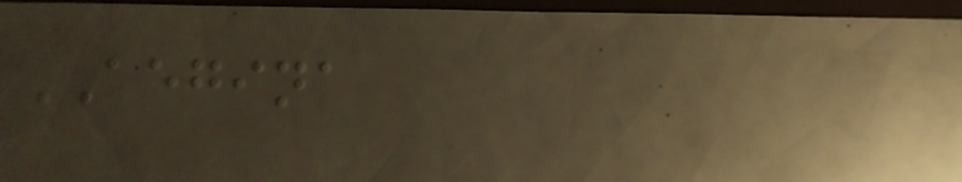AEGINA
